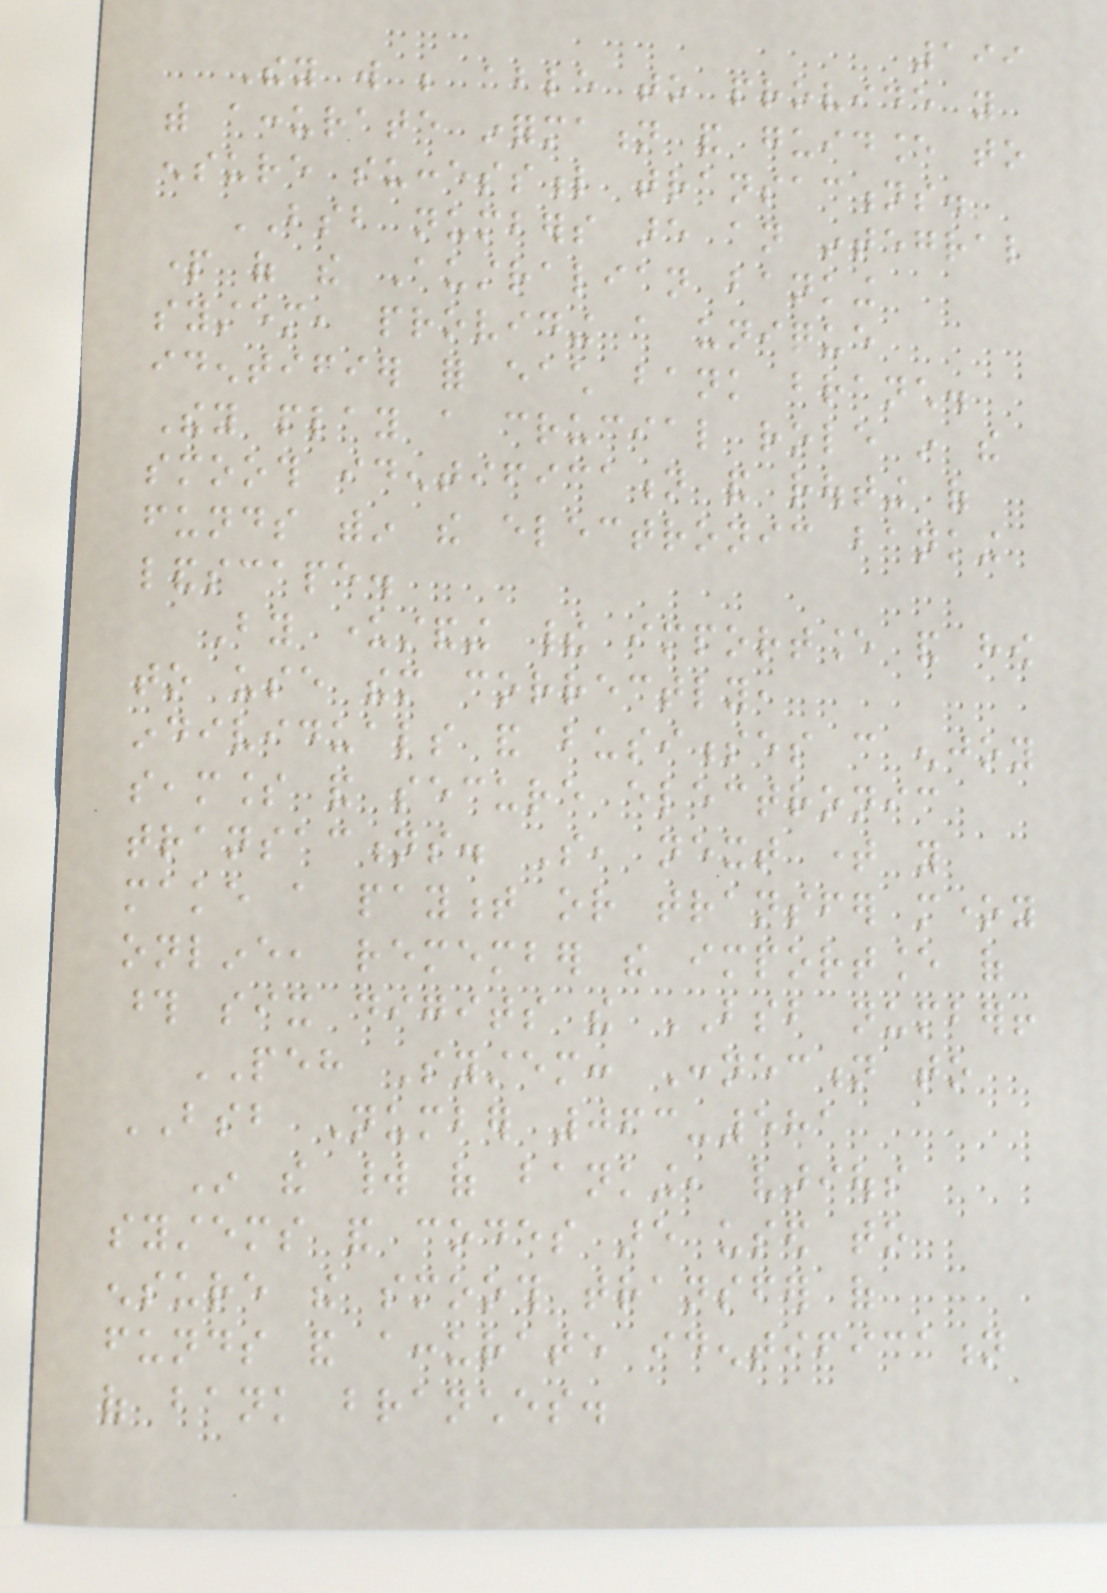199
They will be able to provide you
with accurate information and guidance to
ensure successful transactions.
BSB numbers are an integral
part of the Australian banking
system, providing a unique
identifier for each bank branch.
They play a crucial role in the
smooth identification and routing of
funds within the electronic banking
landscape.
By understanding their importance and how
to use them correctly,
individuals and businesses can enjoy
seamless and secure electronic
transactions. So, next time you
make a payment or transfer money
online, remember the importance of
those six digits the BSB number!
PEH System: Connection to
BSB Number 063-581
In the world of banking, various
systems and codes are used to
ensure the smooth transfer of
funds and accurate identification
of bank branches.
